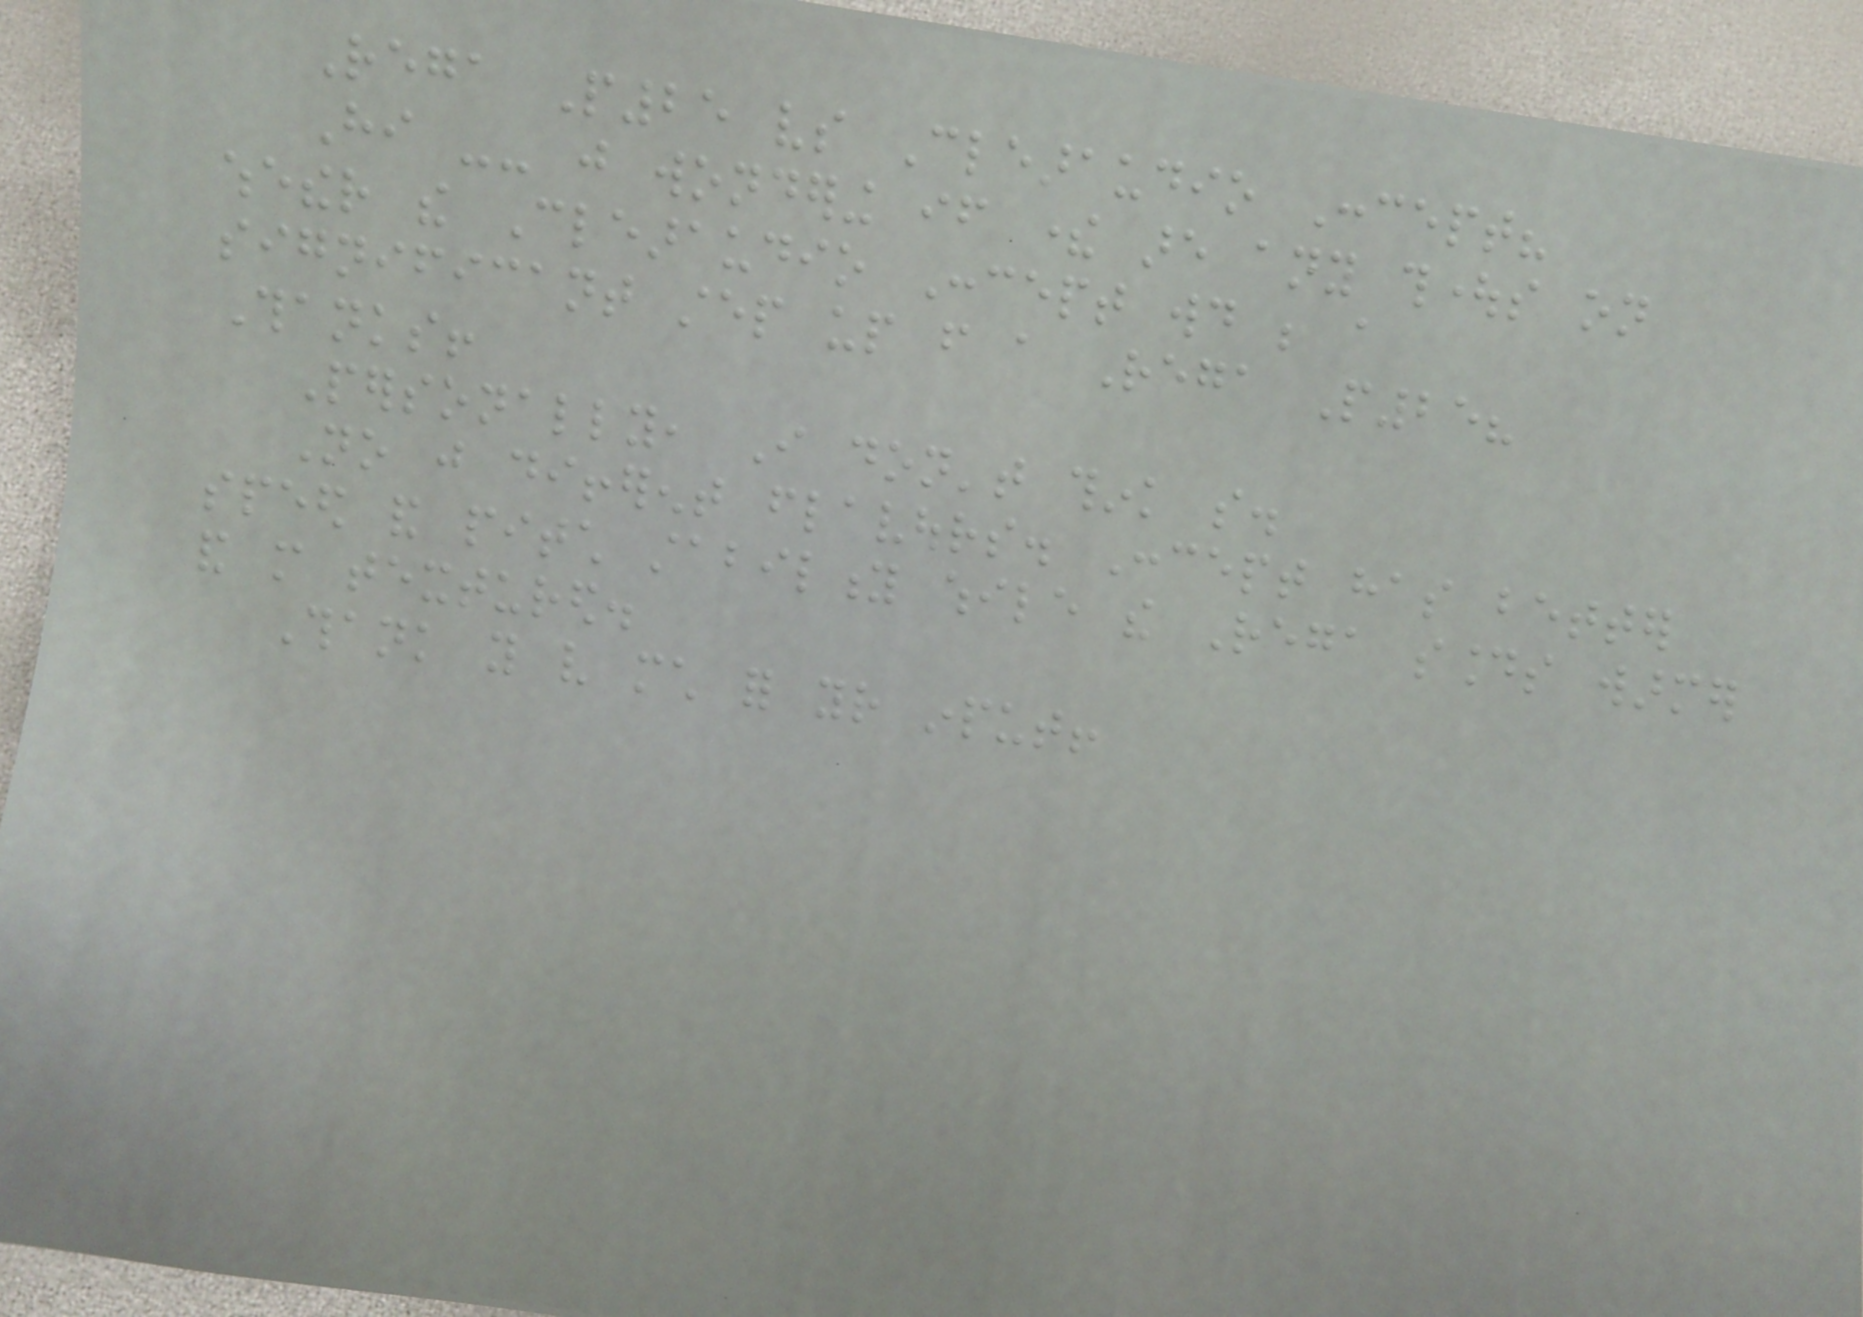Rega P25 vs Clearaudio Concept?
Hi -- just wondering if there are any thoughts on
whether the Clearaudio Concept would be a
significant step up from a Rega P25?
Thanks!
Personally, I don't think so.
No just different flavours. Concept has better
speed and pitch stability while the Rega sounds warmer
and more textured.
Thank you very much for your input!
